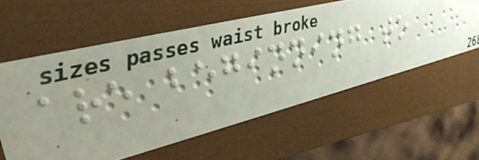are beginning to
